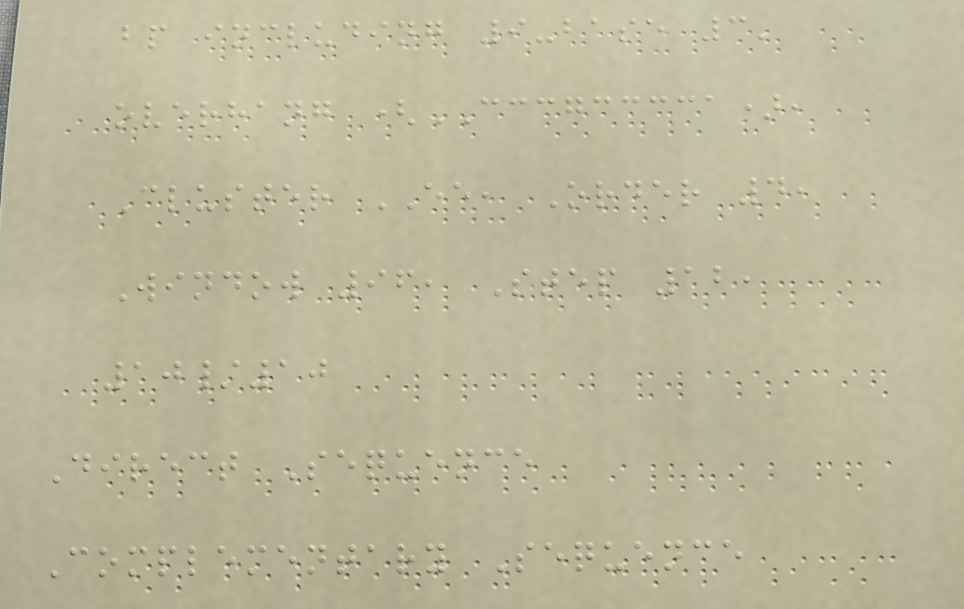bp including 9-base 3'
overhang (CCCGCCCCA),
Cluster EE, Order 4,
Window 96, Step 12,
10/10
Direct Sequence
Complementary Sequence
